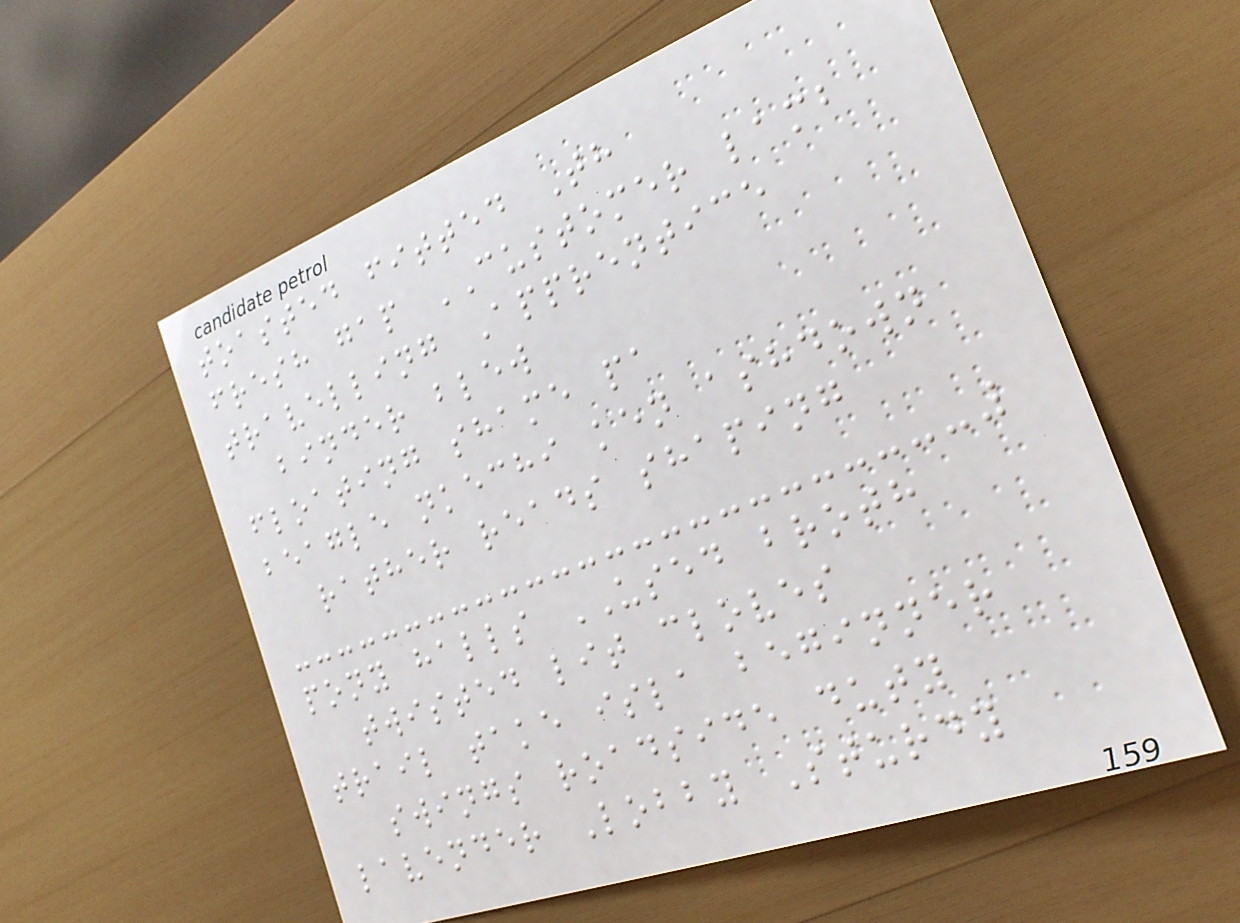toasted fitted Th
fresh gap CUSTOMER lamb
travelling Apprentice
binder blew
floating shame pa
beagle nkechi ken ashdown
rather reads shaping
pony halls USED broth
twisted lit cloves
trail take isla beginner
swings roadside duty
lavender Lobby Sturdy
